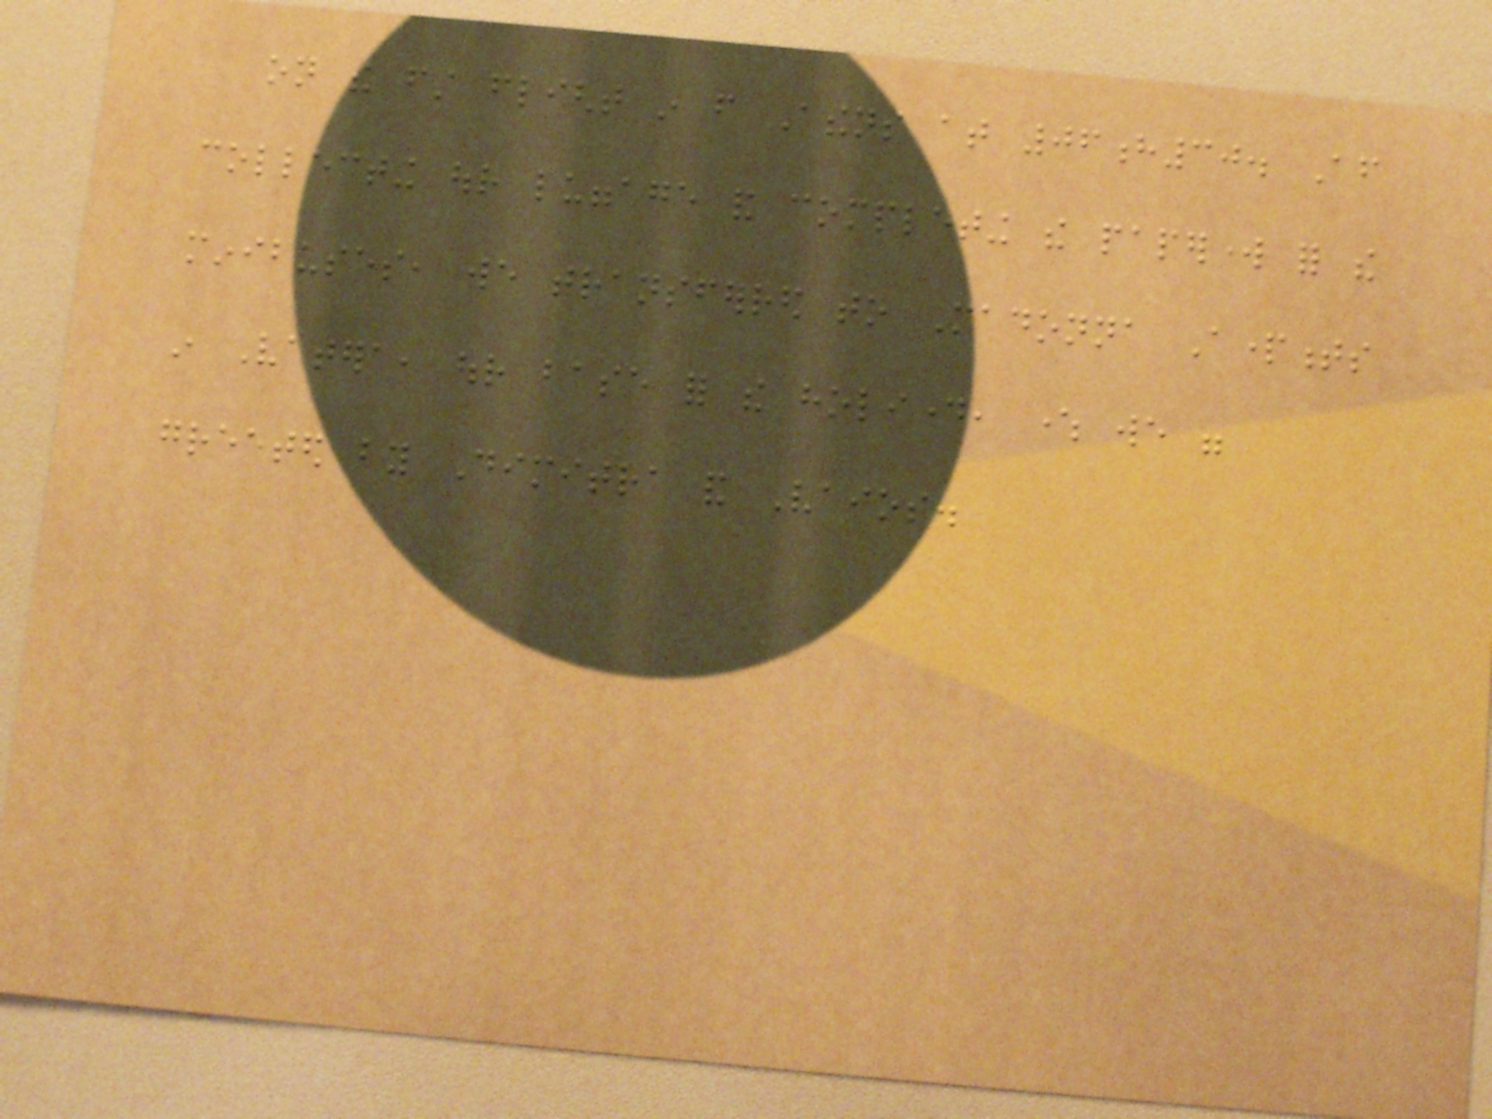on the first flight in from Athens at 06h30. After
collecting our luggage and completing the paperwork for the
minibuses, we transferred to Madonna Apartments
in Vatera, our base for the holiday, where we were
greeted by Dimitra and Vaios.
